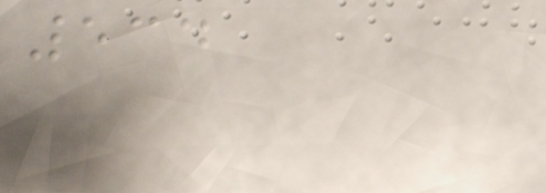534
